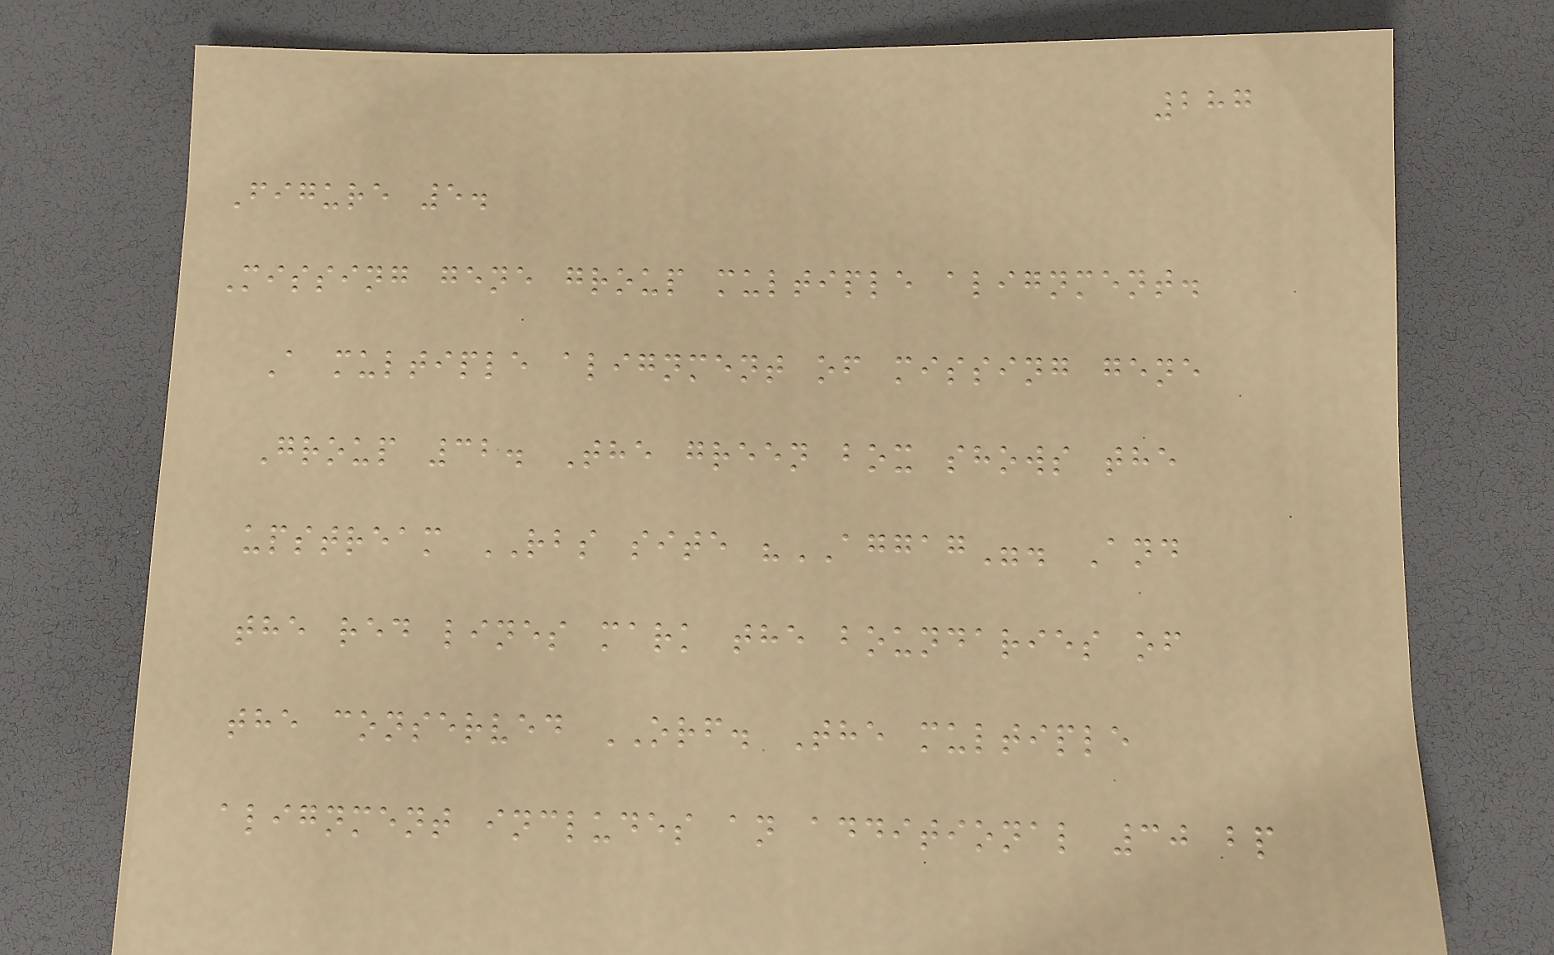287
Figure 5.
Missing gene group multiple alignment.
A multiple alignment of missing gene
Group 32. The green box shows the
upstream RBS site "AGGAG". And
the red lines mark the boundaries of
the conserved ORF. The multiple
alignment includes an additional 30 bp
